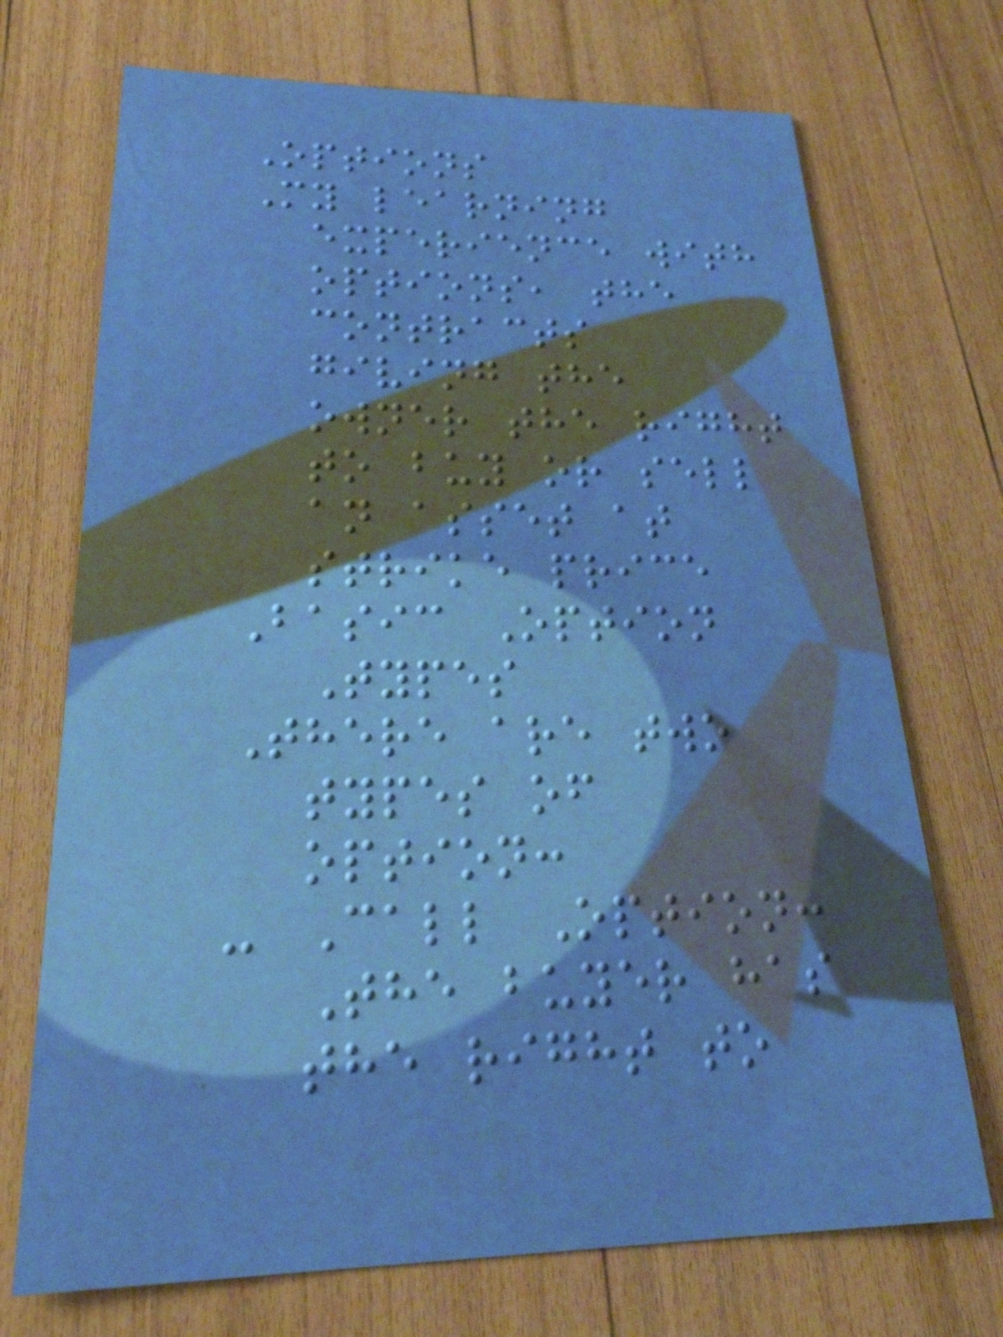Options
My learning
experience with
options, the
contracts
giving the
owner the right
to buy or sell
an asset at
strike price
Basic Option
Types
There are two
types of
option:
- Call Option:
The buyer has
the right to
